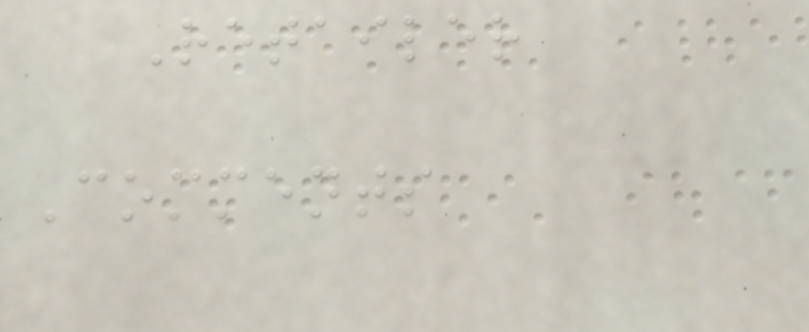Retailer
Comments
